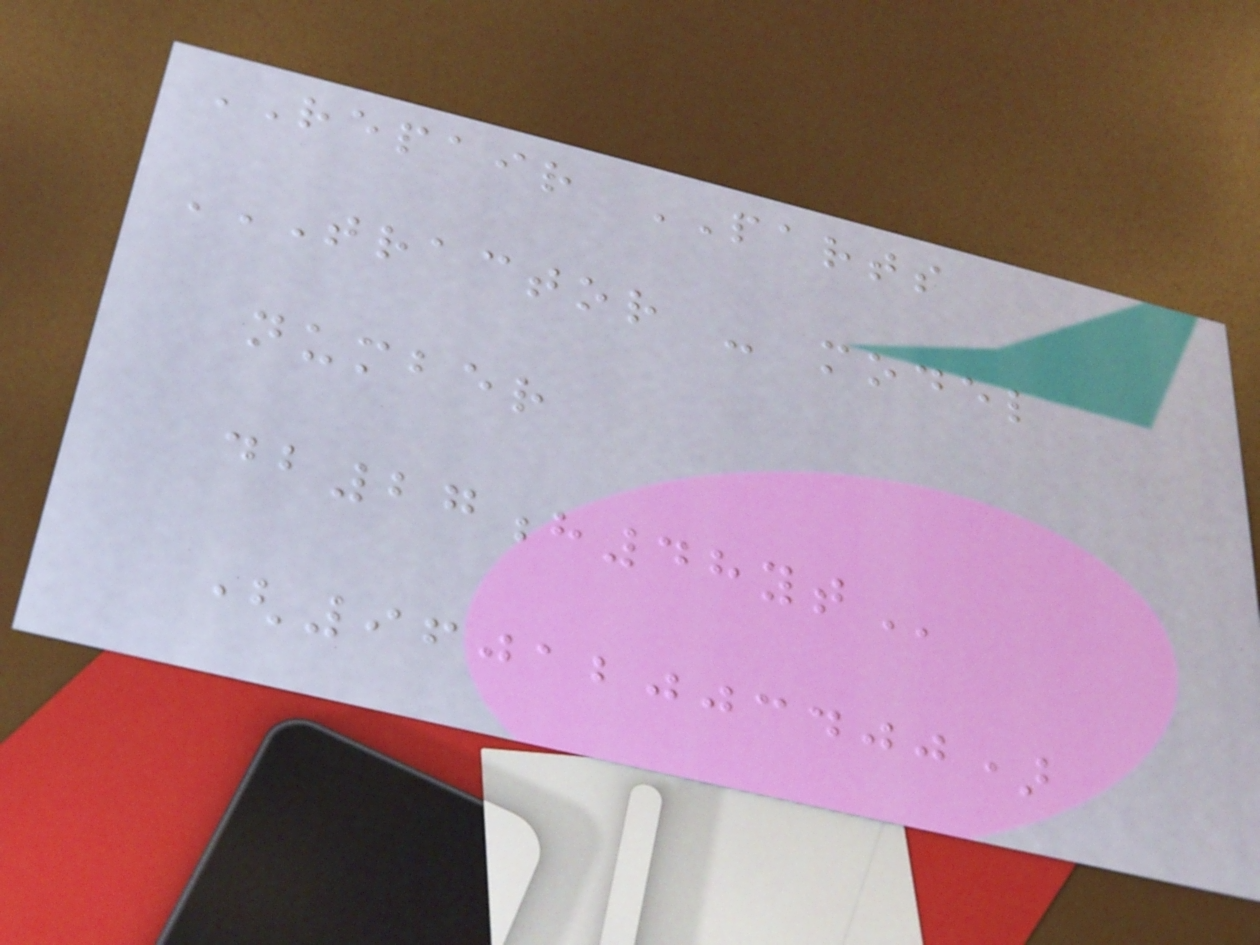REPAIR PARTS
TRACTOR - MODEL
NUMBER
DB27H48YT
(96012003400)
